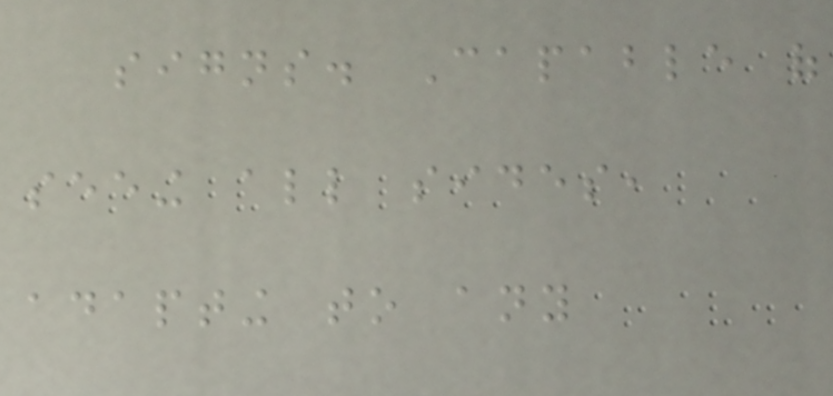signs. Capable of
seeing all sides,
adapting to any
